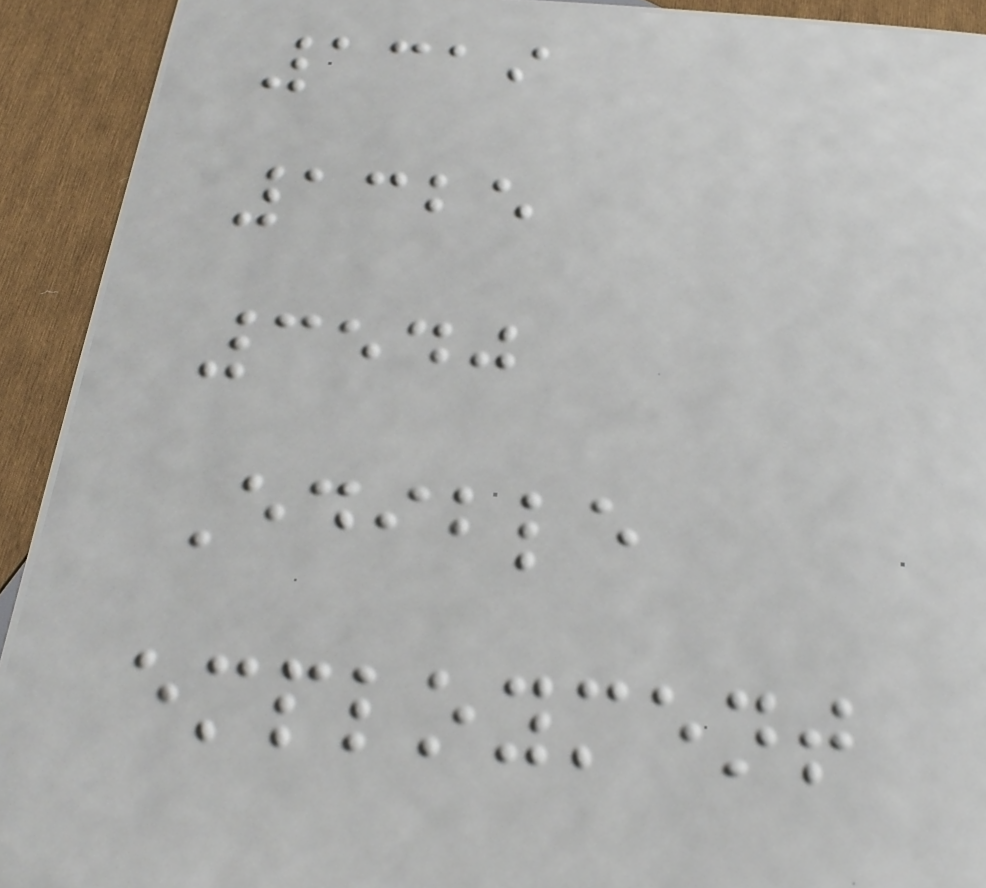1319
1325
3540
Edible
employment
